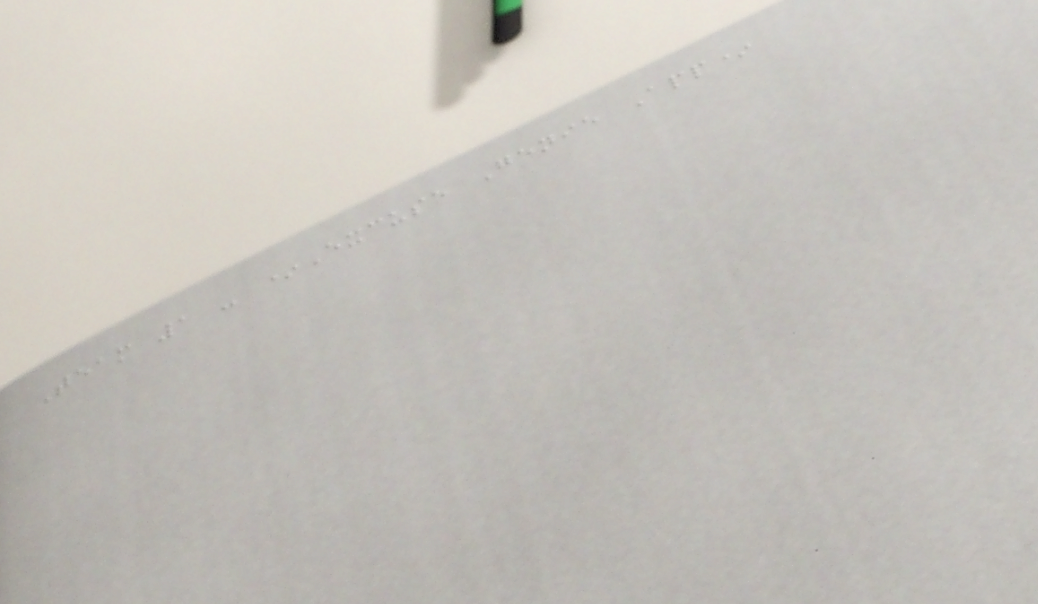Team 1 - *Excuse Genie App*
